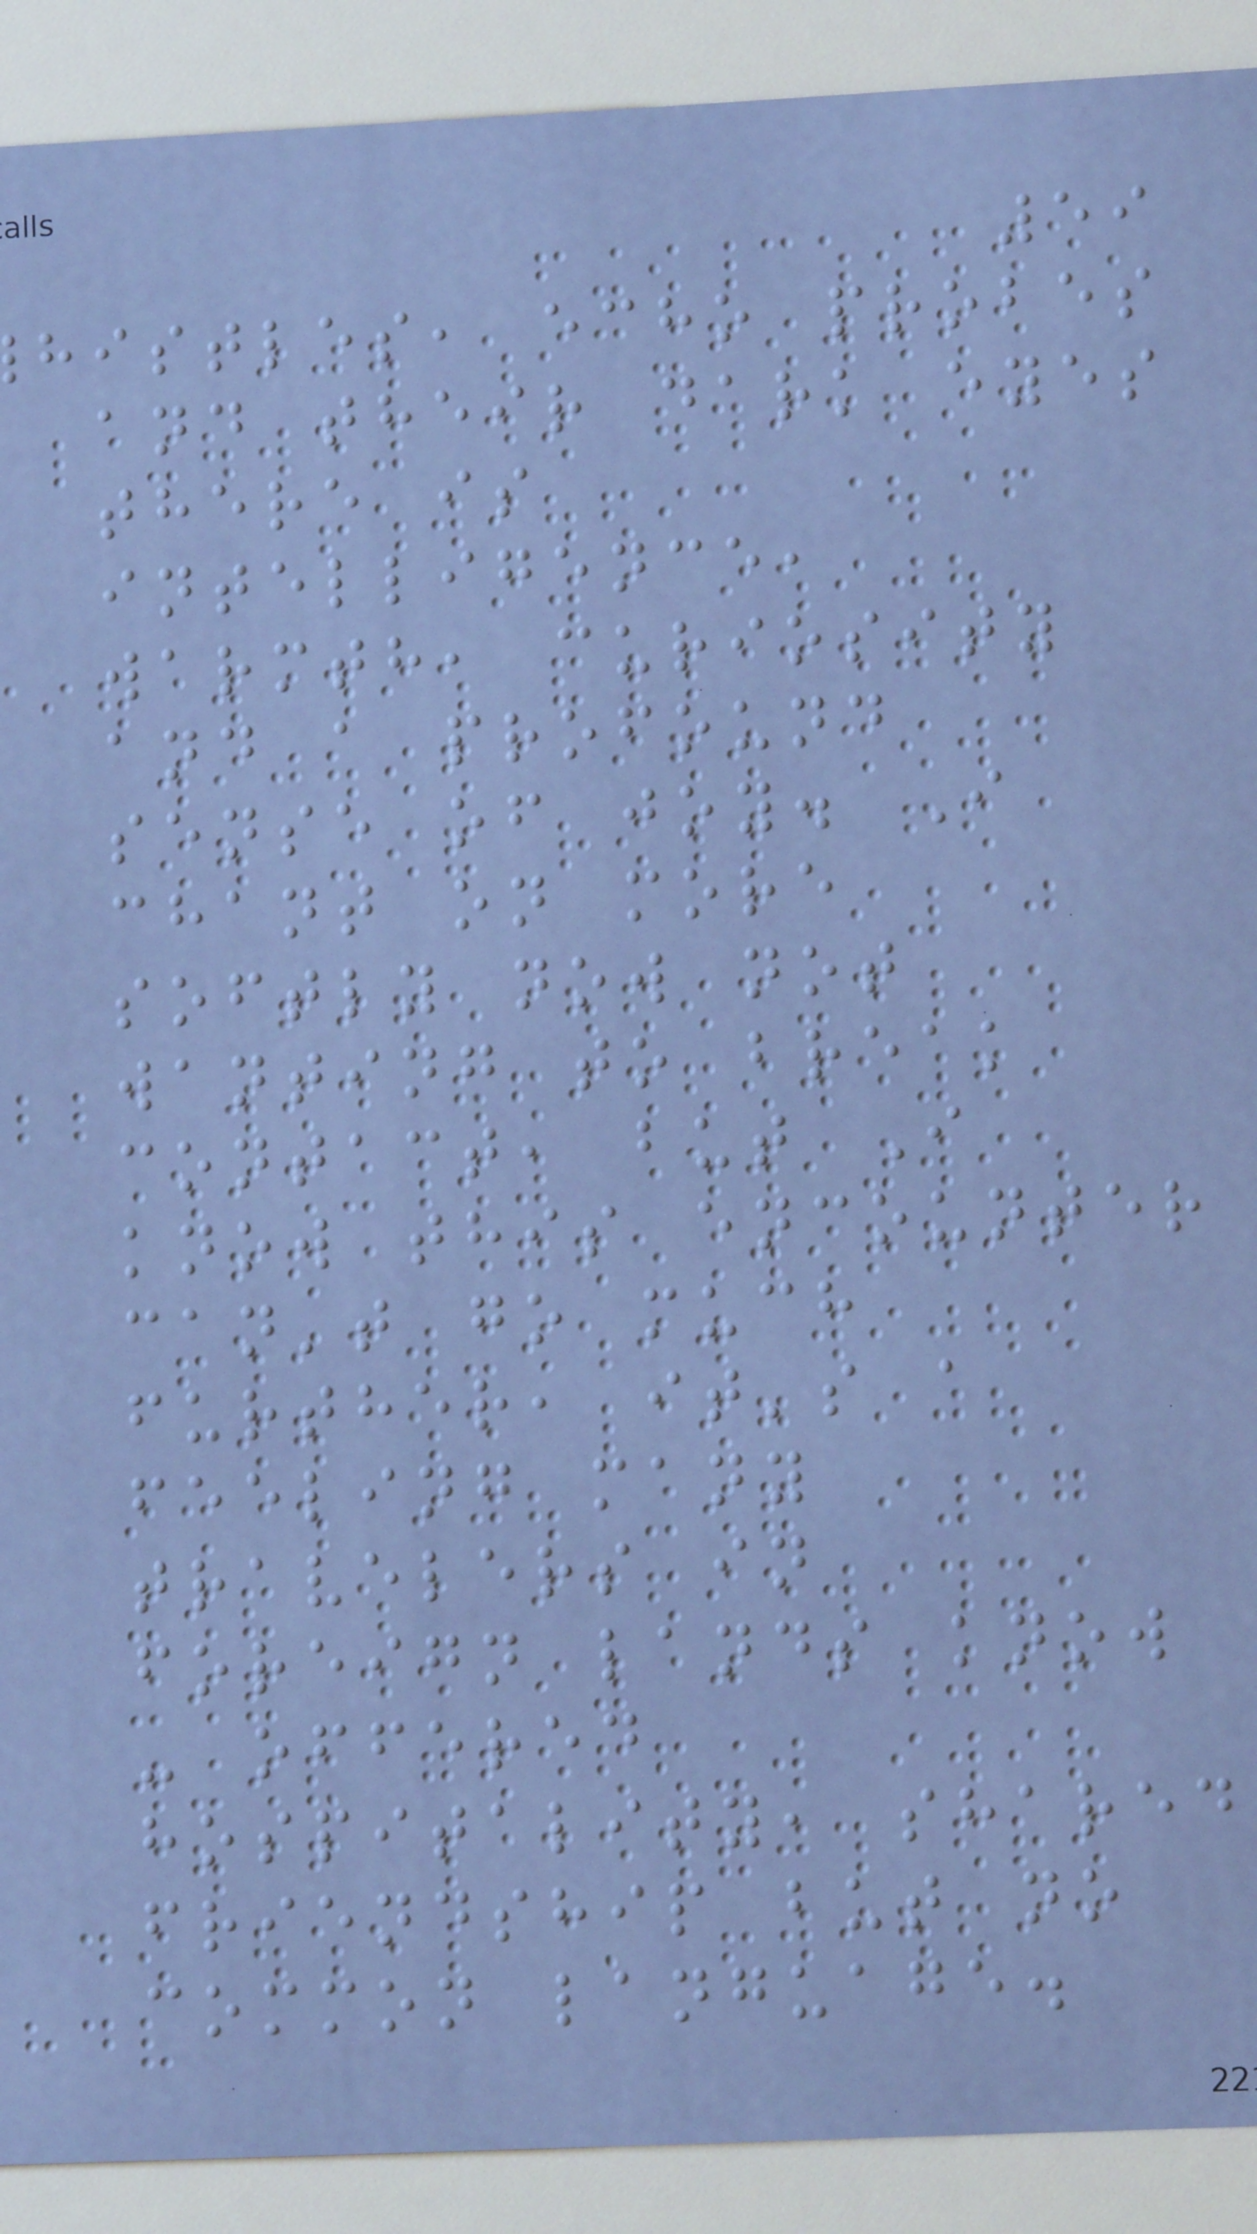59
histles, echo probes
and their dark eyes
there is
intelligence,
warmth, curiosity
and a profound
sense of joy. I
chant on more
softly now not
wanting to break
contact, but I
know this encounter
can't go much
further, it's a
feeling many
travelers in
foreign lands know
- offered
hospitality, shared
friendship but no
common language.
